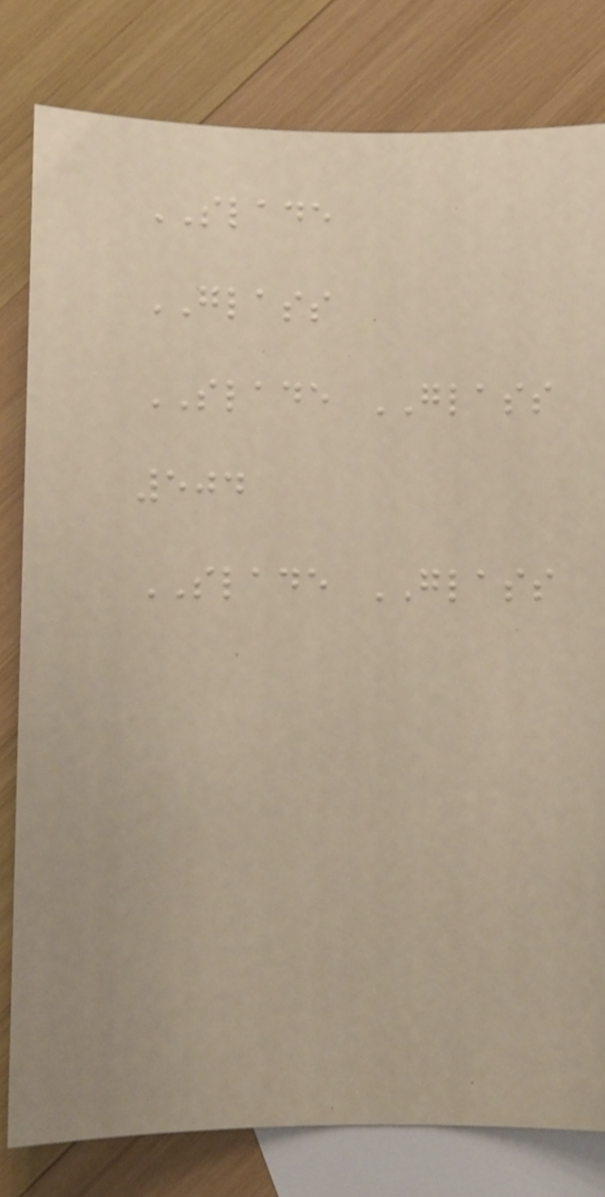SLADE
GLASS
SLADE GLASS
504
SLADE GLASS
